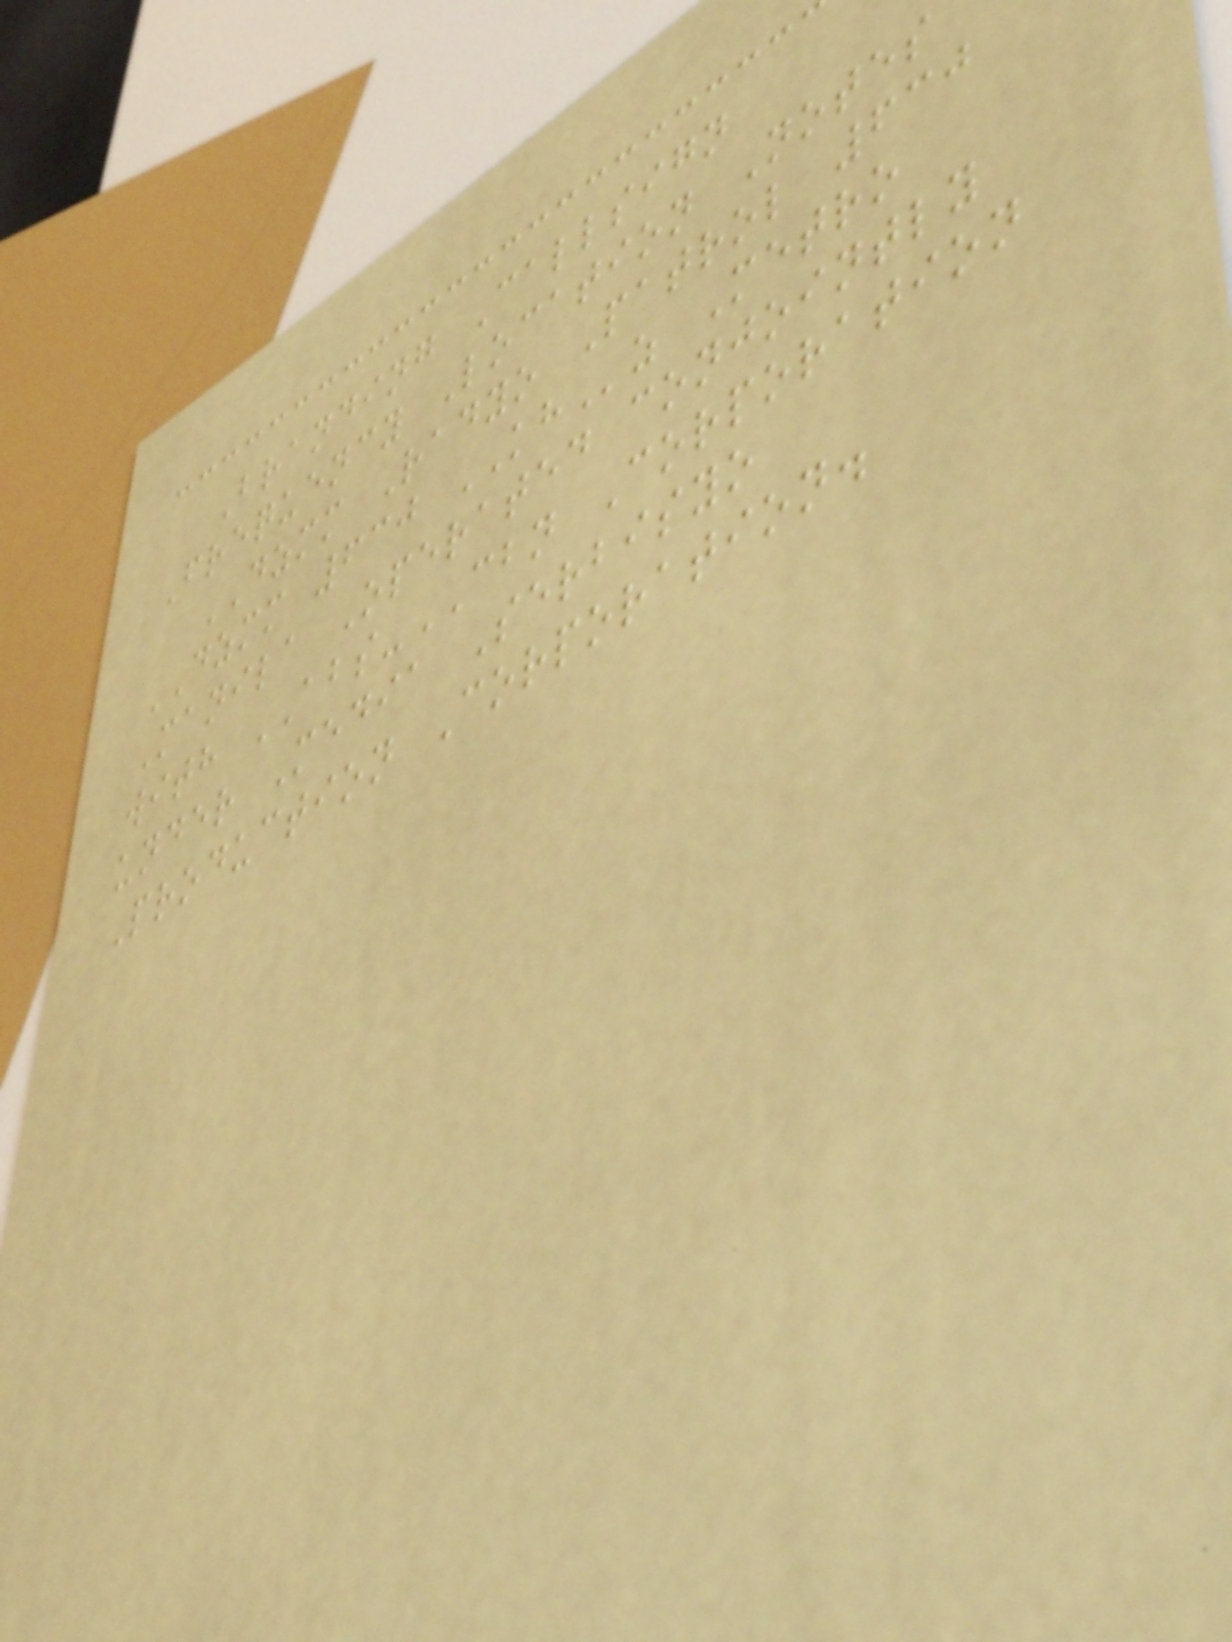Branding Callsign
Frequency Location Notes
DZMM Radyo Patrol 630
DZMM 630 KHz Metro
Manila Operated conjointly
with ABS-CBN Corporation
under Media Serbisyo
Production Corporation.
